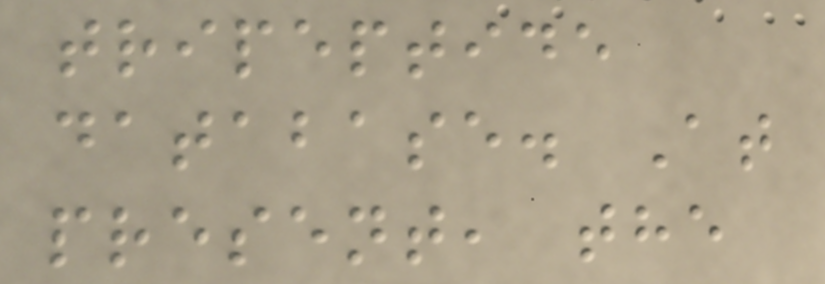tripeptide
database. At
present, the
